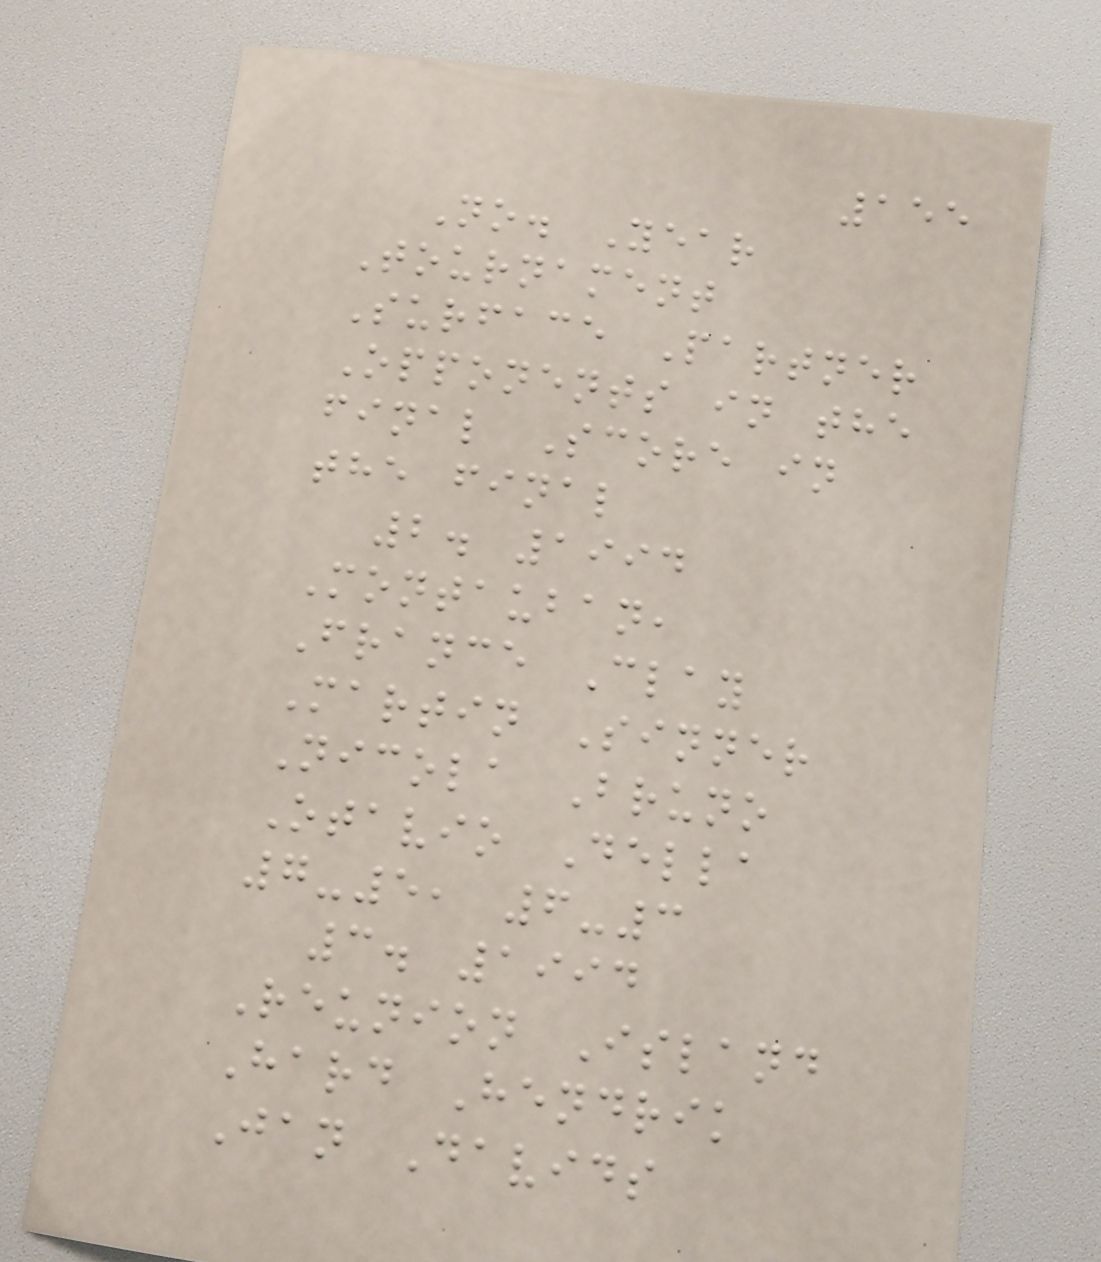155
No. Year
Tournament
Surface Partner
Opponents in the
final Score in
the final
2. 1994
Montauban,
France Clay
Martin Sinner
Nicola Bruno
Otavio Della
7-5, 6-3
3. 1994
Reunion Island
Hard Hendrik
Jan Davids
